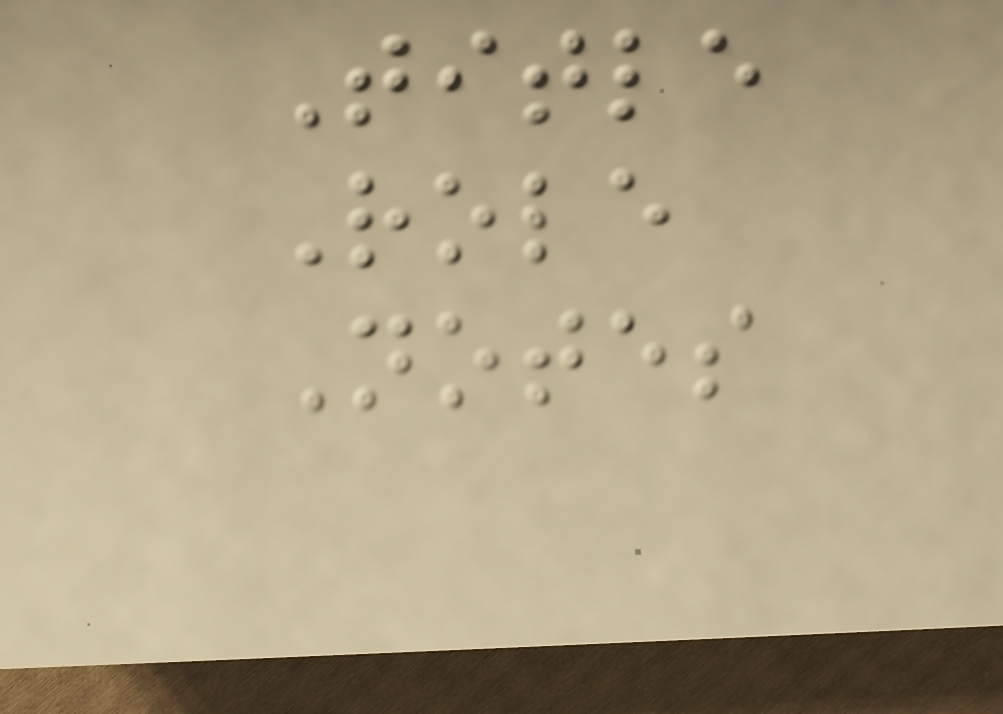Title
Role
Notes
